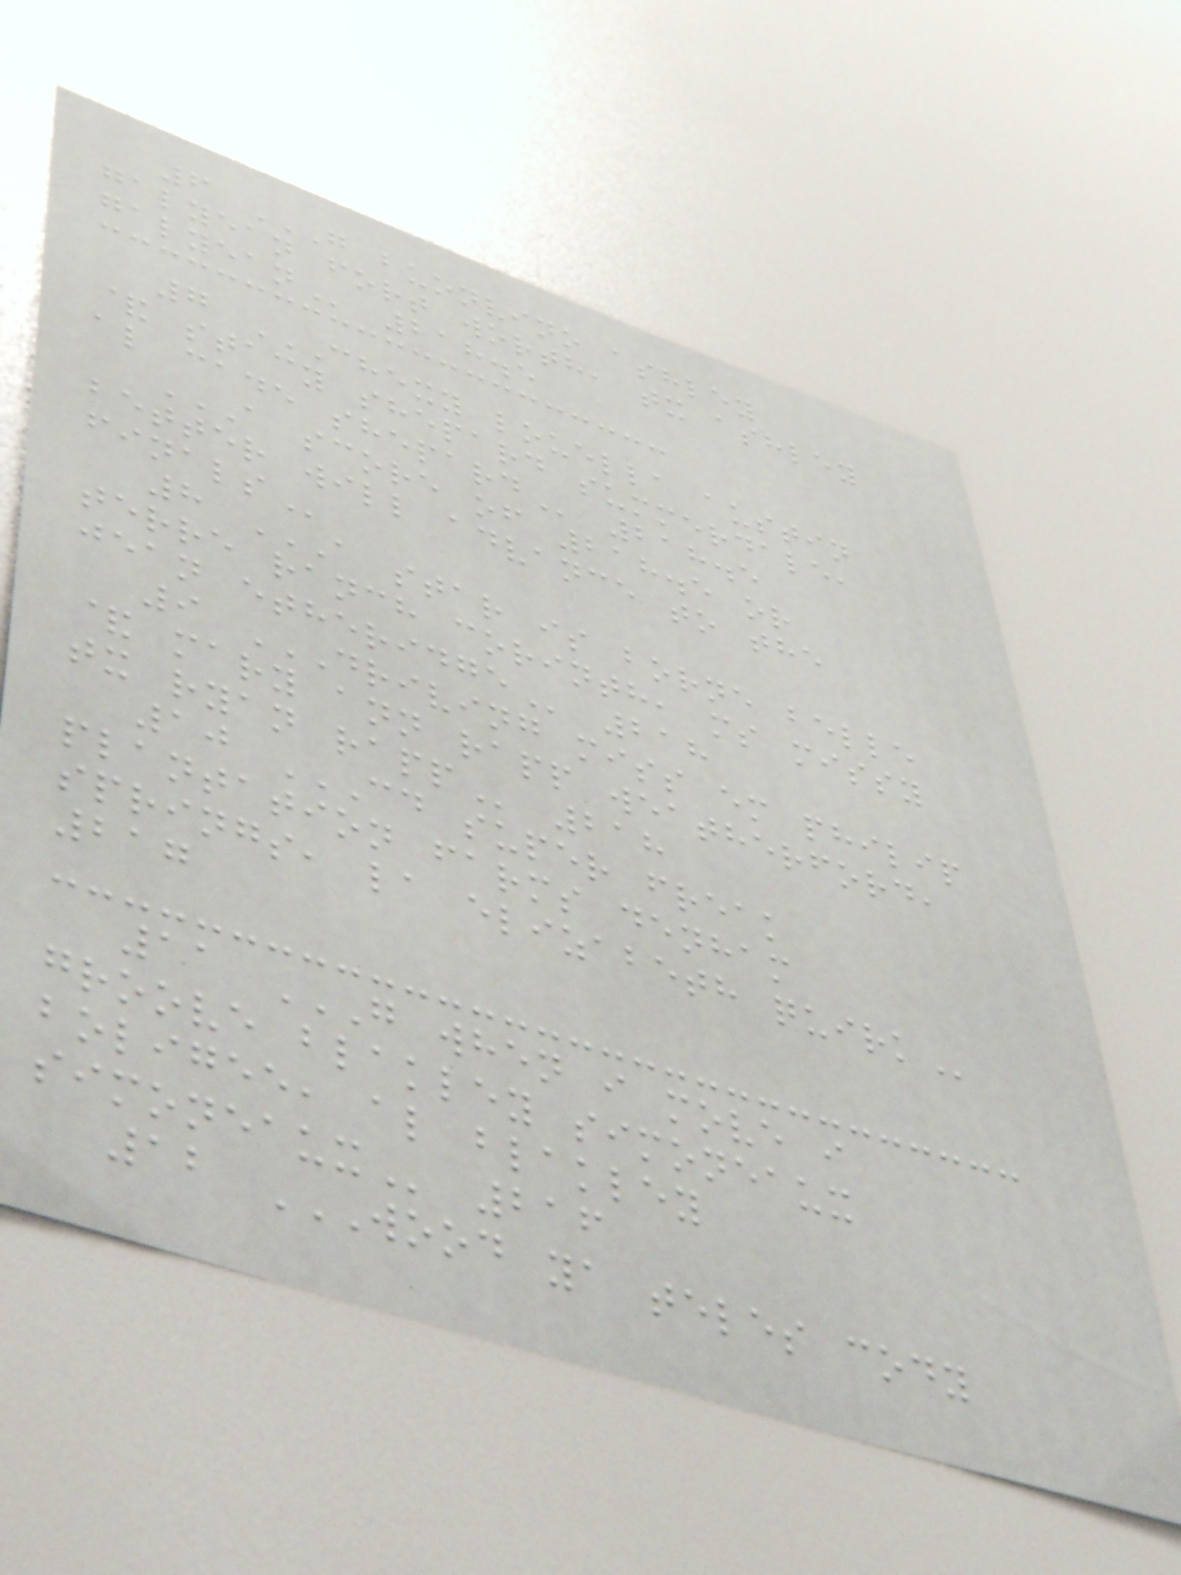6 G BUONVINO ASHLEY
GALYEAN FORT WORTH, TX ASHLEY
GALYEAN 218.5
7 CHEXY LOUELLA AUSTIN
& STACY SHEPARD SUMMERDALE,
AL CADE SHEPARD 218.5
A SCORE OF 218.5 OR
BETTER WILL ADVANCE TO THE
FINALS
8 A STAR IS BORNE BELLE
TERRE RANCH CORINTH, MS MISSY
JEAN ETHERIDGE 218
9 DRIVING MISS EM PHILIP
& MARY ANN RAPP WEATHERFORD,
TX RYAN RAPP 218
10 CD SUPER FREAK
PLANTATION FARMS DENHAM
SPRINGS, LA ELIZABETH QUIRK
217
11 G WHEN I MOVE I
GROOVE BLAKLEY SIMONEAUX
BOLIGEE, AL BLAKLEY
SIMONEAUX 216
12 WOOD YA TELES CODY
